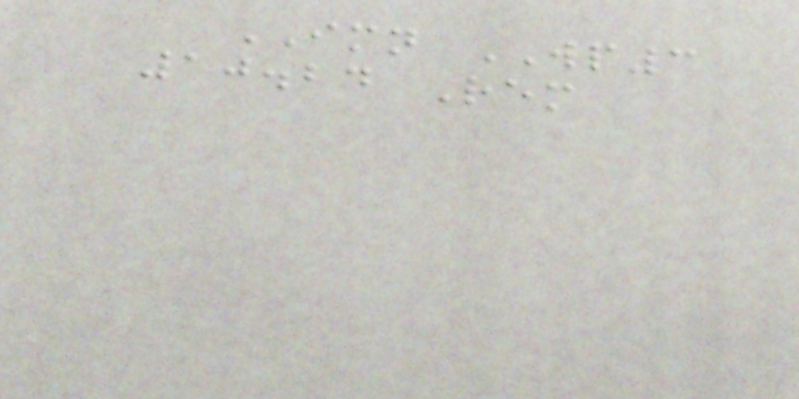IMN WP3
10.24 Rem
